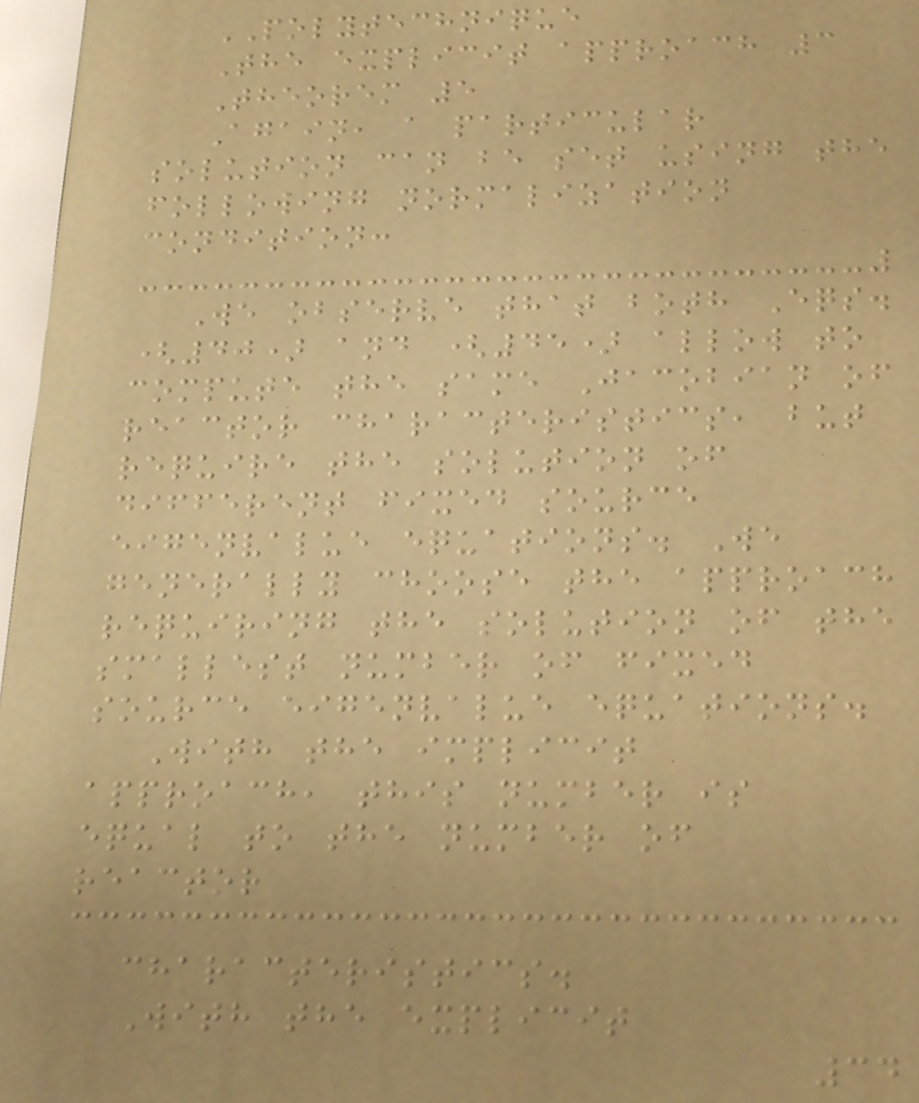POLYTECHNIQUE
The explicit approach 3
Theorem 5
Again, a particular
solution can be set using the
following normalization
condition:
We observe that both Eqs.
(40) and (45) allow to
compute the same Jacobian of
reactor characteristics, but
require the solution of
different fixed source
eigenvalue equations. We
generally choose the approach
requiring the solution of the
smallest number of fixed
source eigenvalue equations.
With the implicit
approach, this number is
equal to the number of
reactor
characteristics.
With the explicit
34
